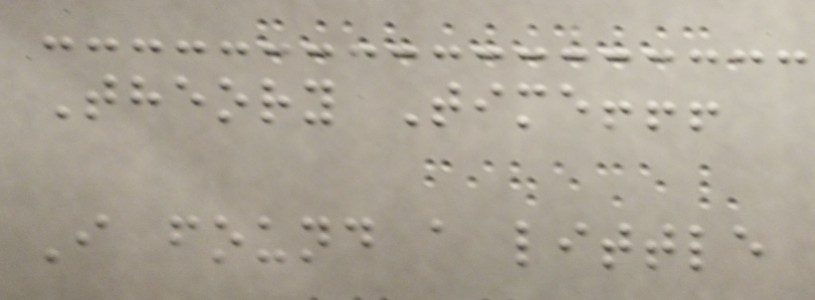Theory Time!!!
I found a little
